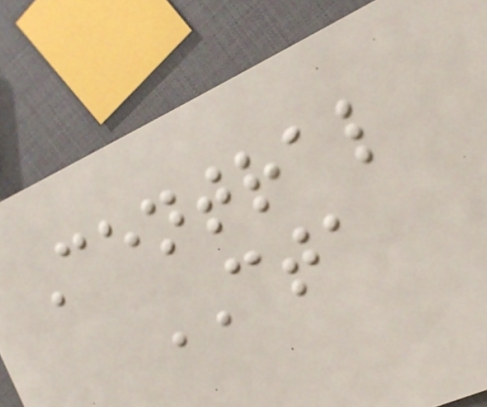Central
CTA
